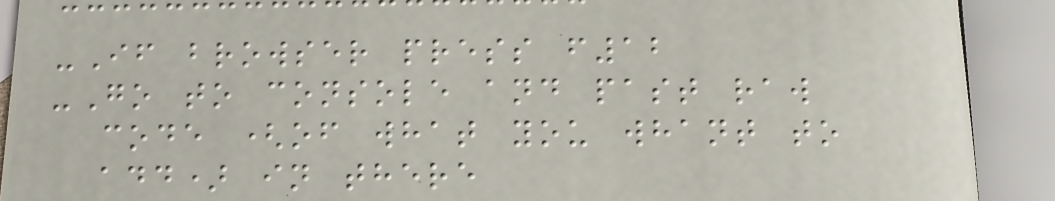-If browser press f12
-Go to console and past raw
code (of what you whant to
add) in there
